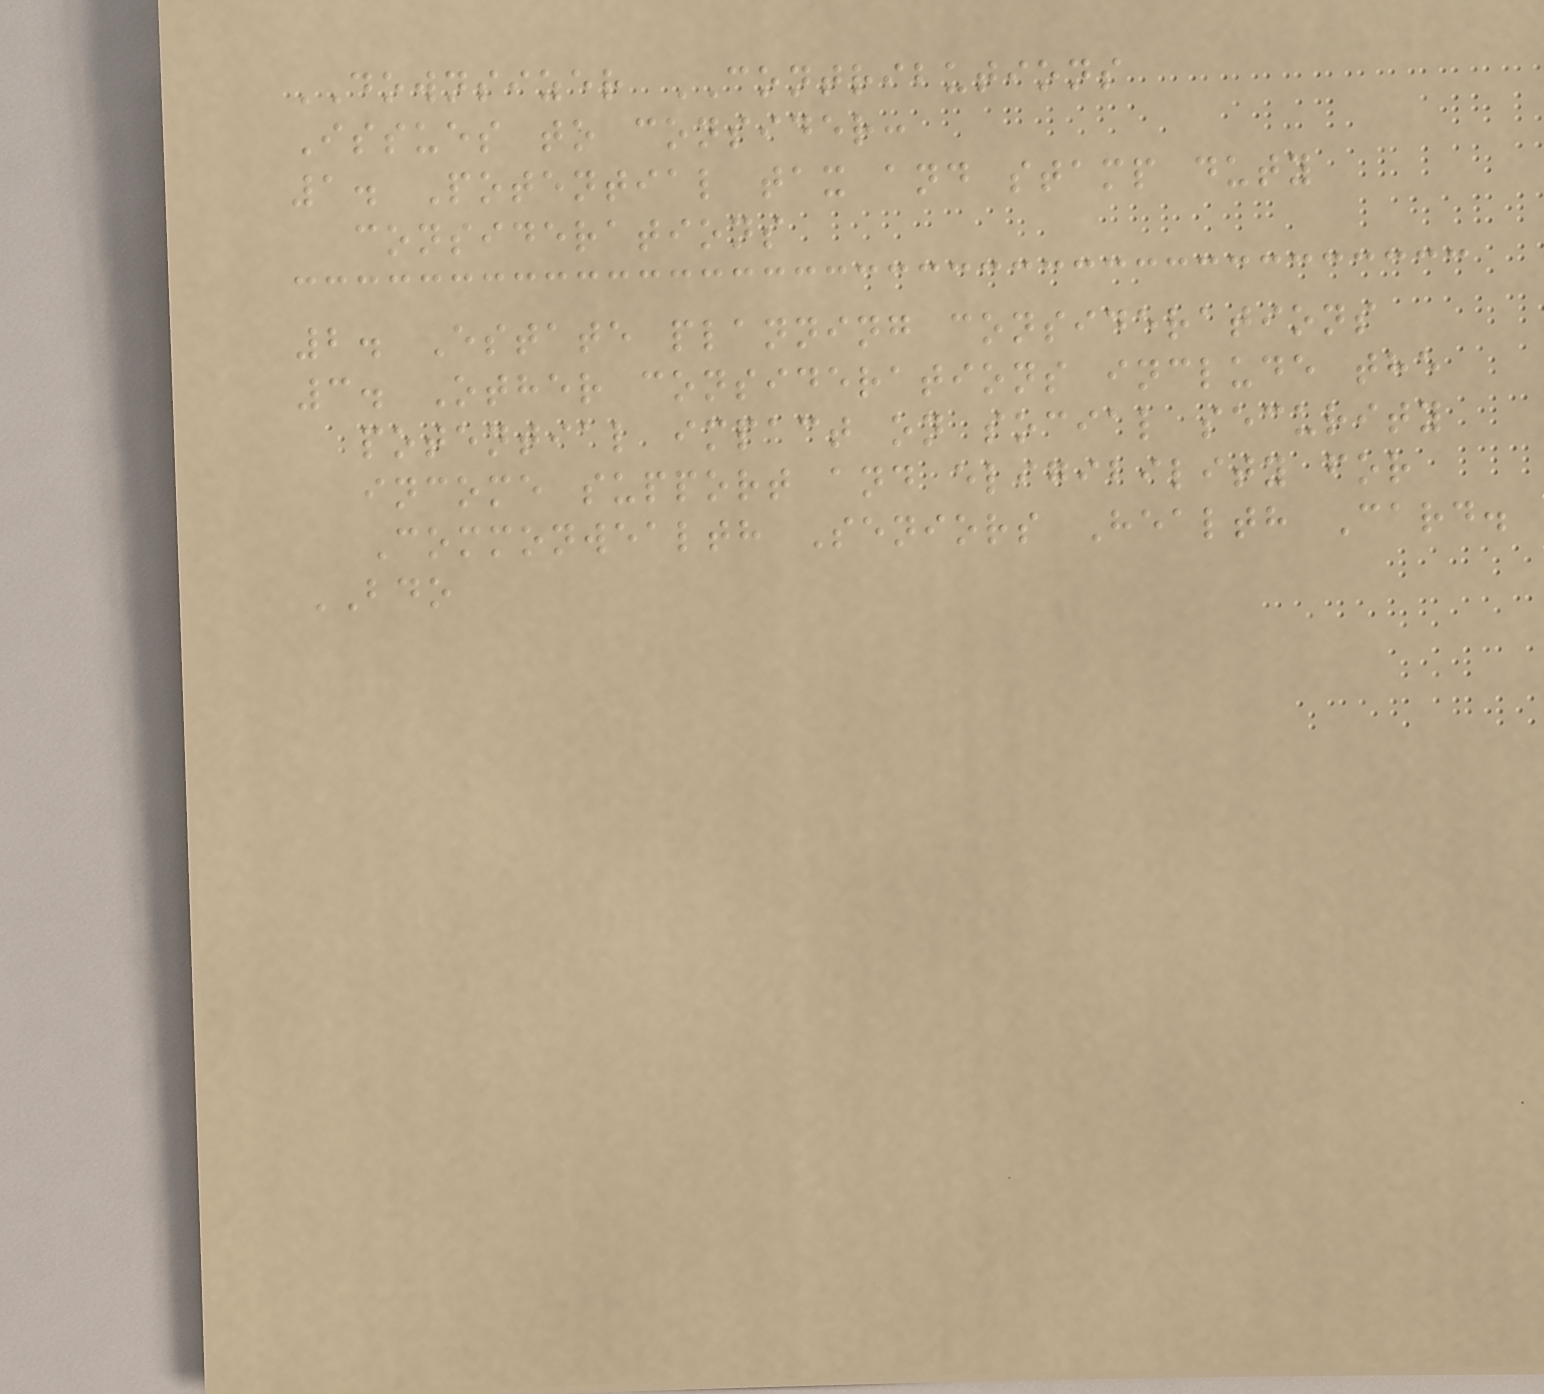DOWNSIZER CONTRIBUTIONS
Issues to consider:
1. Potential tax and stamp duty
considerations
2. Estate planning considerations
3. Other considerations include the
potential impact on social security
income support and eligibility for
Commonwealth Seniors Health Card.
BDO
